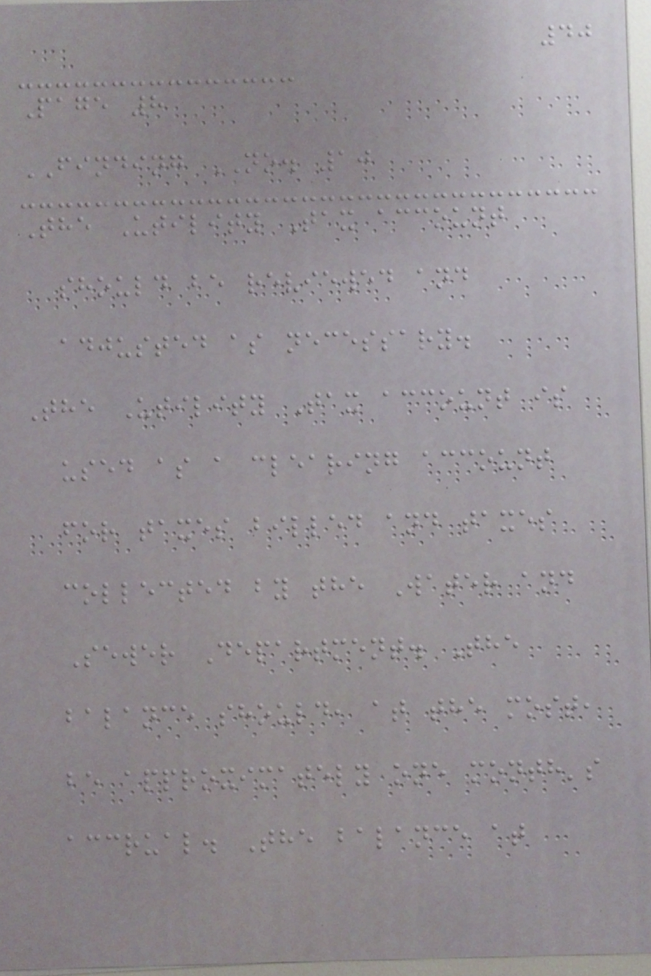40
Page 8
FINDING NO. 10
The Utility Tax account
should be reviewed and
adjusted as necessary.
The Utility Tax account is
used as a clearing account
for taxes billed and taxes
collected by the Water and
Sewer Department. The
balance should, at the most,
be approximately one month's
accrual. The balance at
